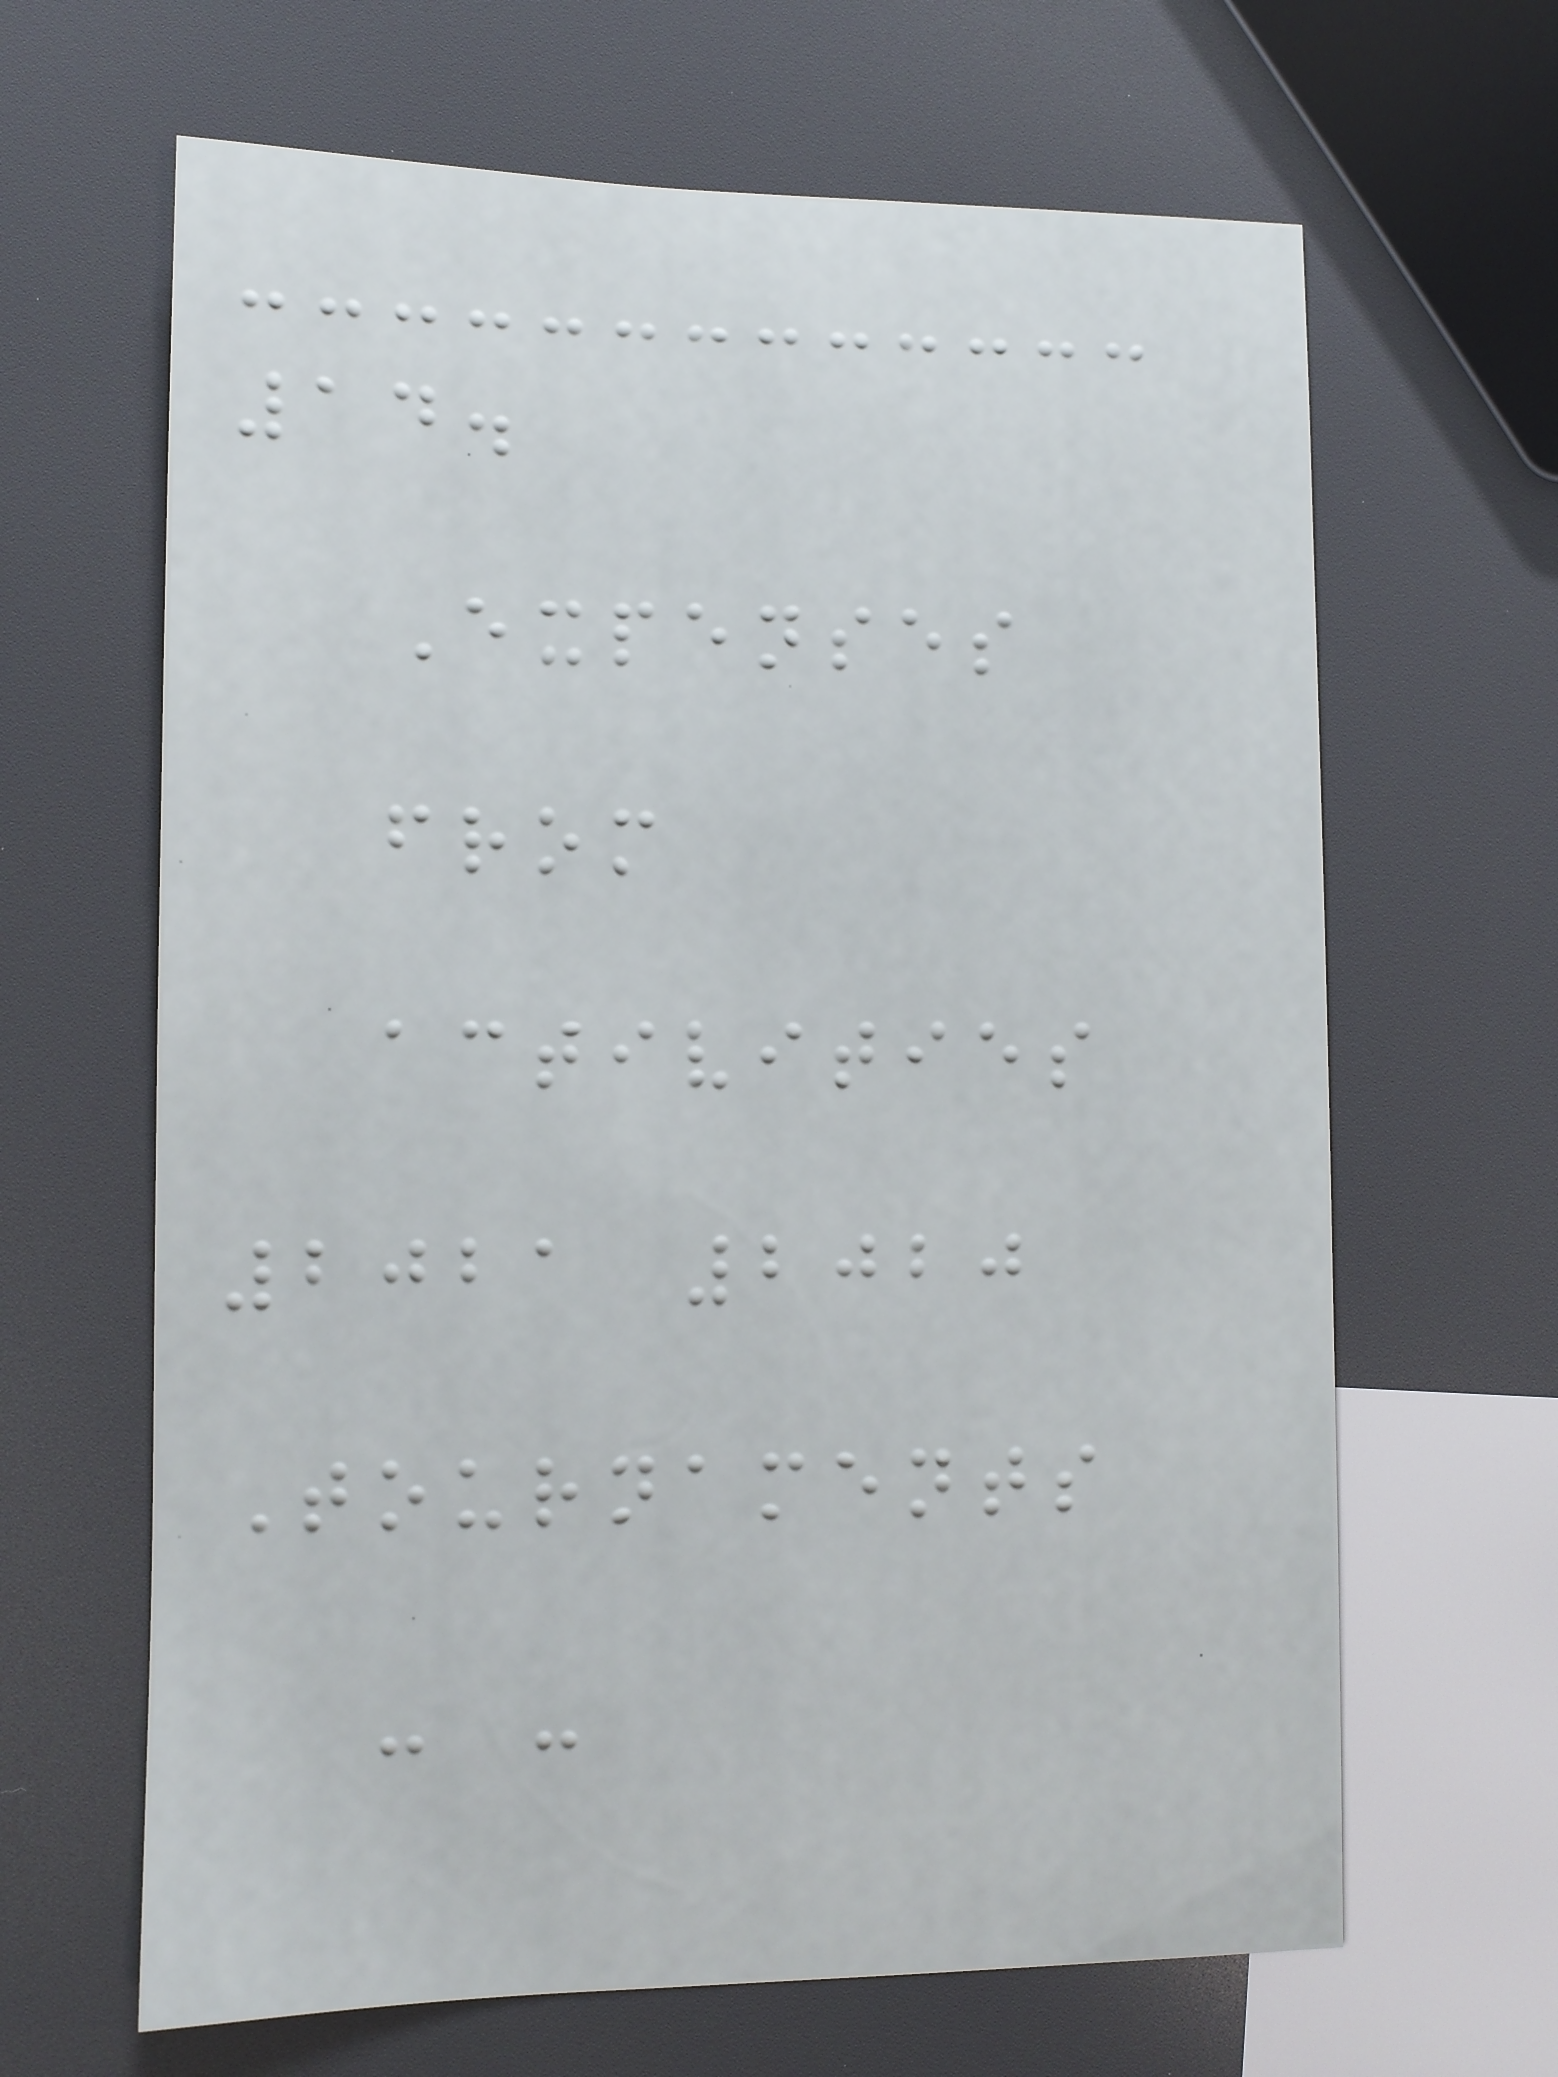14.
Expenses
from
activities
2021 2020
Tournaments
- -
